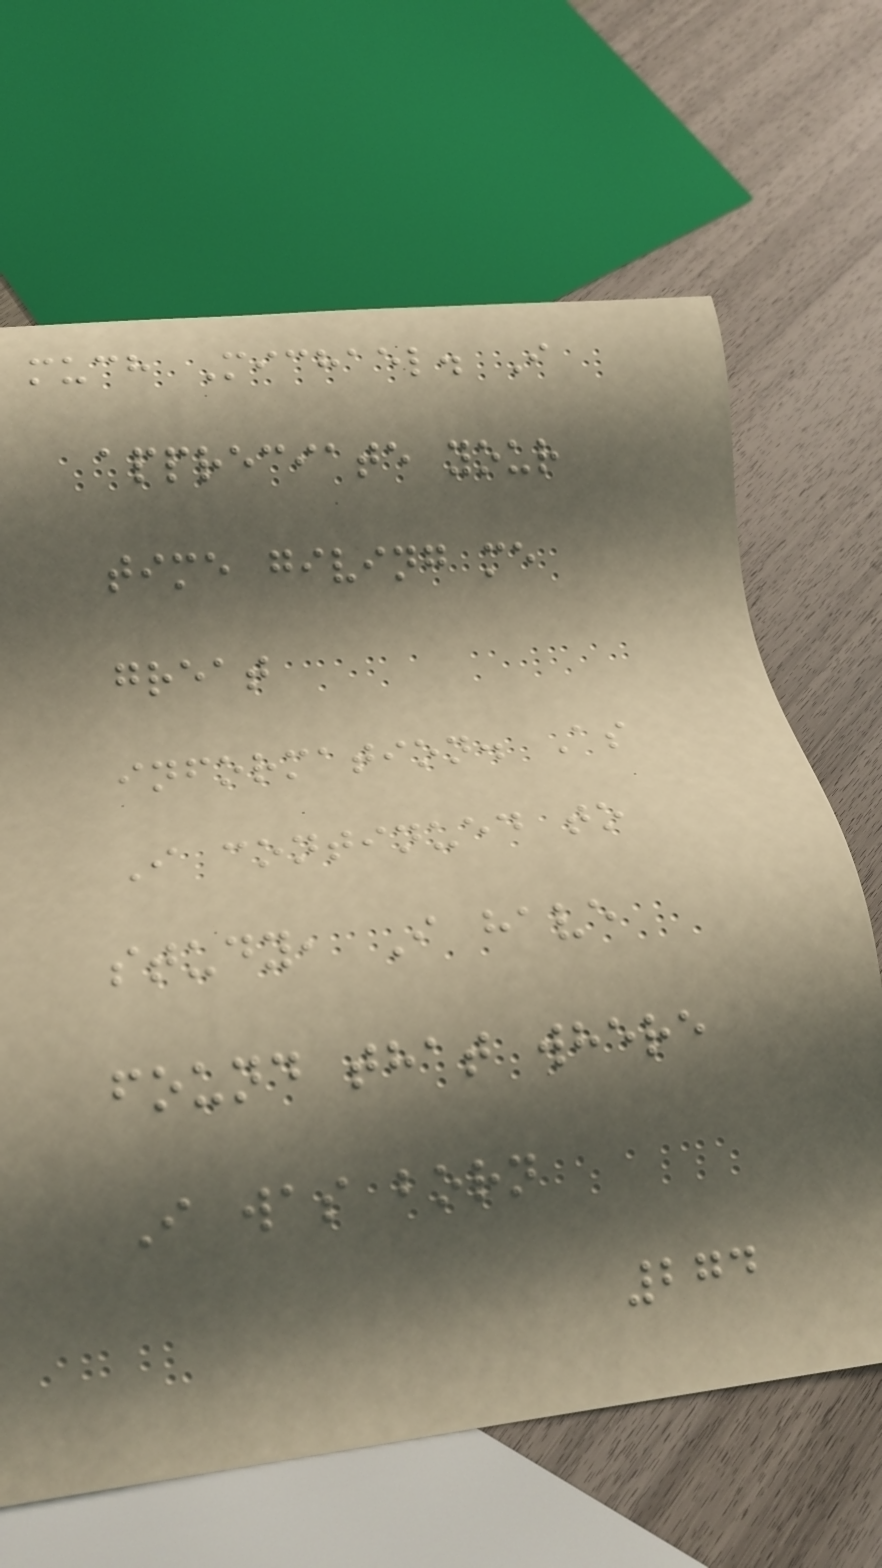much Michael. I
appreciate your
time giving me
great
information. As
I continued to
study, I have
found that where
I was born
274
